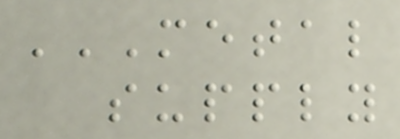METAL
SUPPLY
